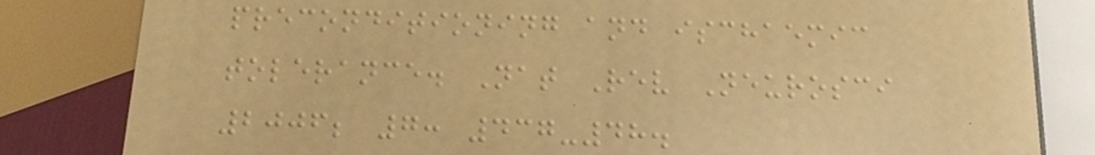preconditioning and ischaemic
tolerance. Nat Rev Neurosci
2006; 7: 437-48.
